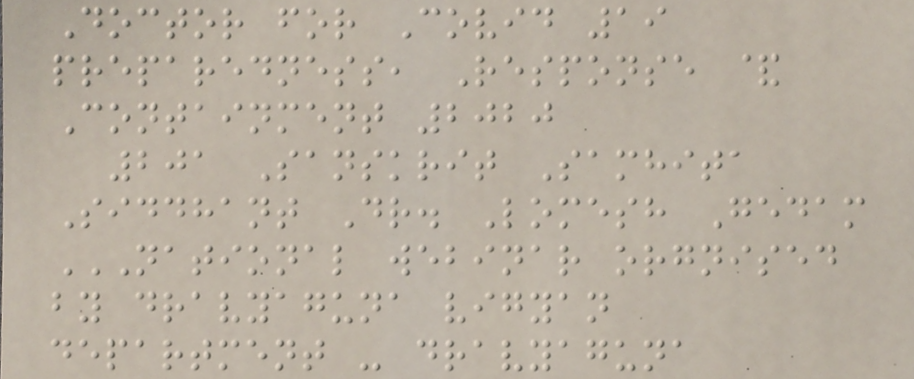Doctor for Covid 19
preparedness, Response &
Containment 2020
201 Sanskrit Samhita
Siddhant Dr. Lomesh Gedam
NATIONAL WEBINAR ORGNISED
BY DRAVYAGUNA VIGYAN
DEPARTMENT - DRAVYAGUNA
